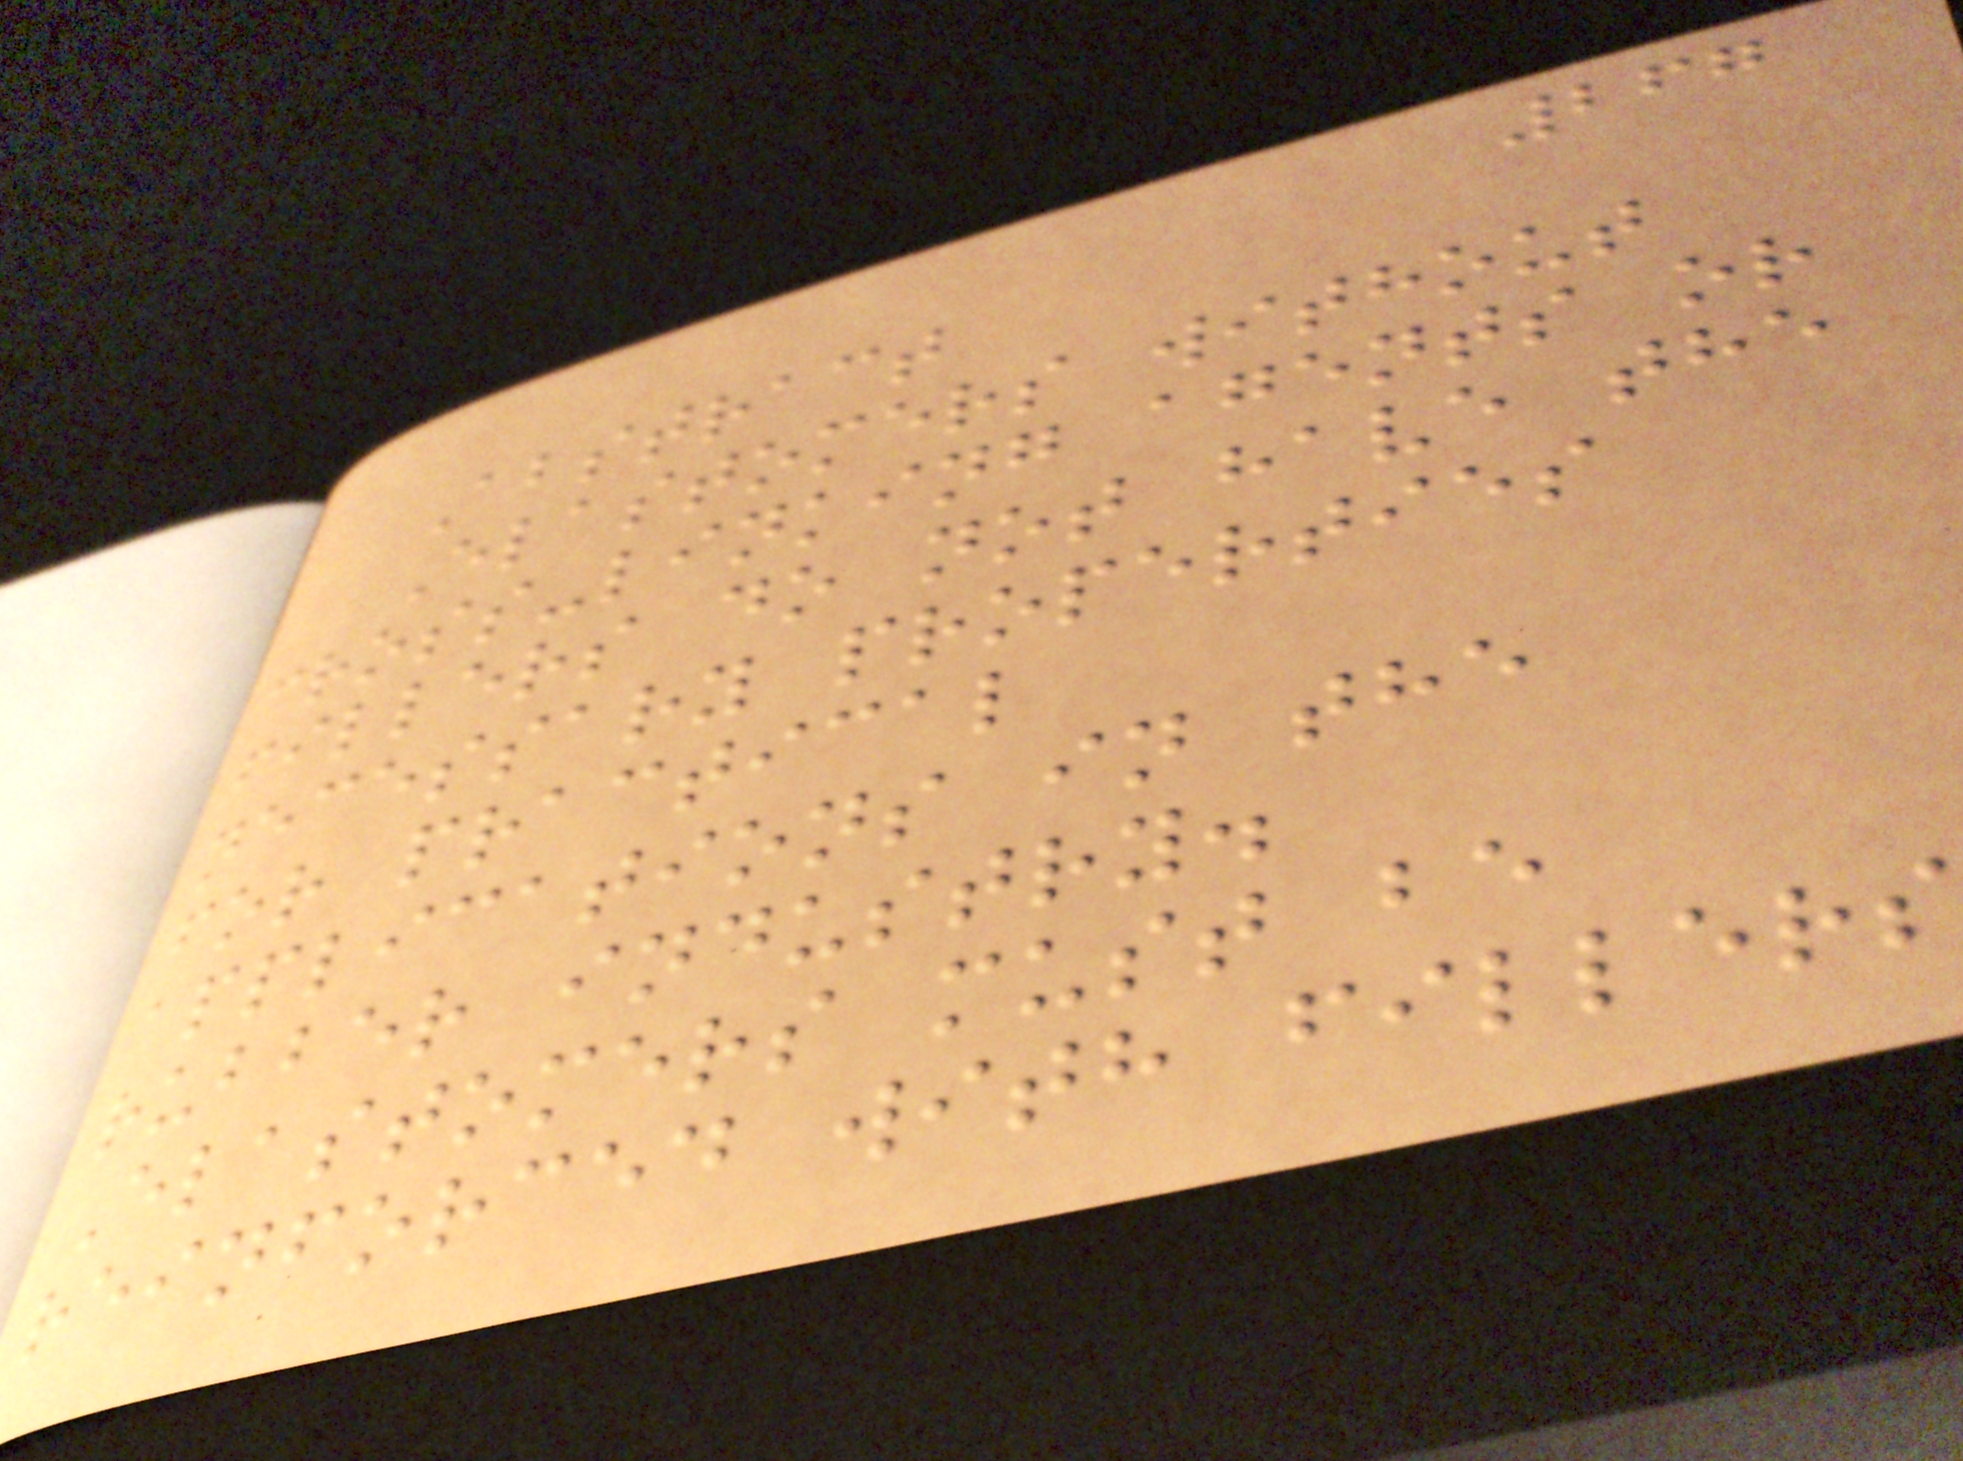267
Abstract
Elastomers without
cross-linking agents or
fillers do not have the
necessary properties
for practical
applications in the
rubber industry.
Elastomers must be
reinforced with fillers
